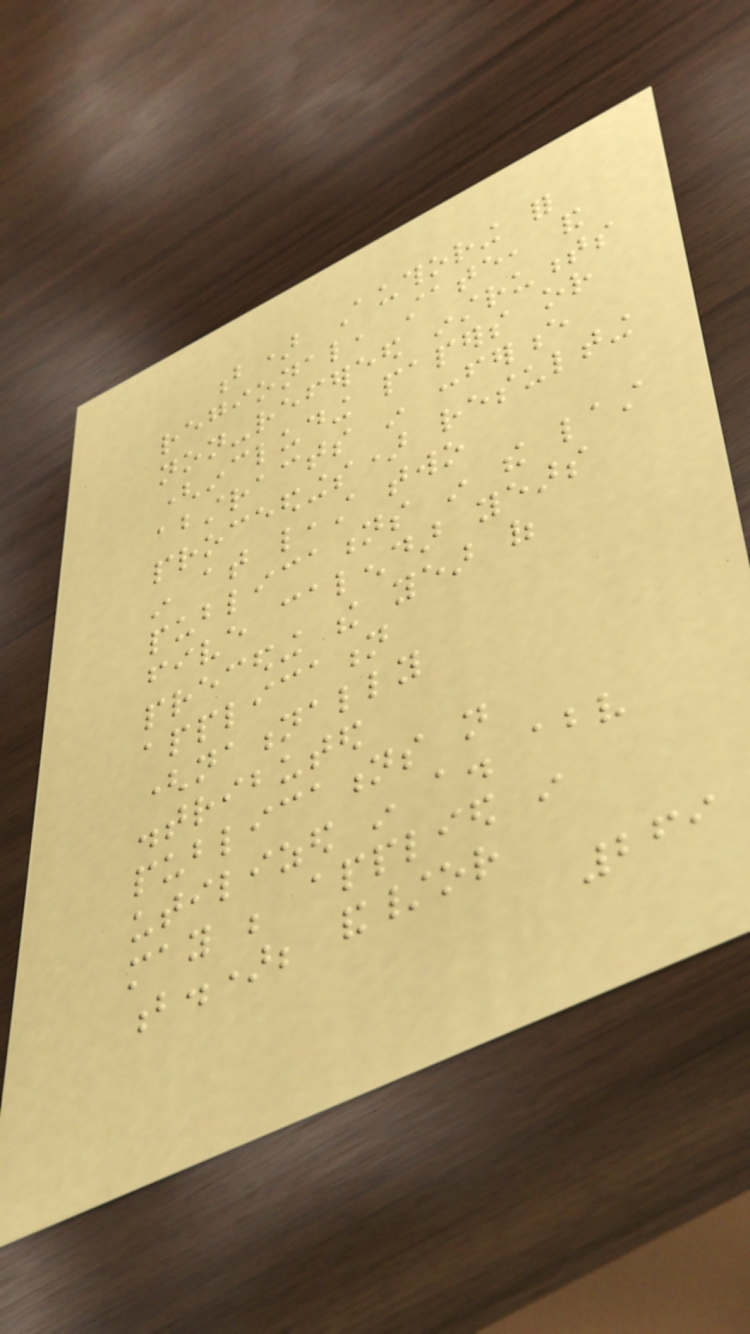b) Authoring for
regional, state, and
non-refereed instruments
(including papers or
abstracts in conference
proceedings) resulting
in at least two
publications in the last
five calendar years
preceding the year of
application
(nationally
distributed
publications not
utilized in a. above
may be applied in
b.); and/or
269
